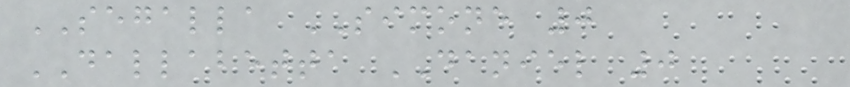SEGALLA SIMONE 0
DALLABETTA DANIEL 0
